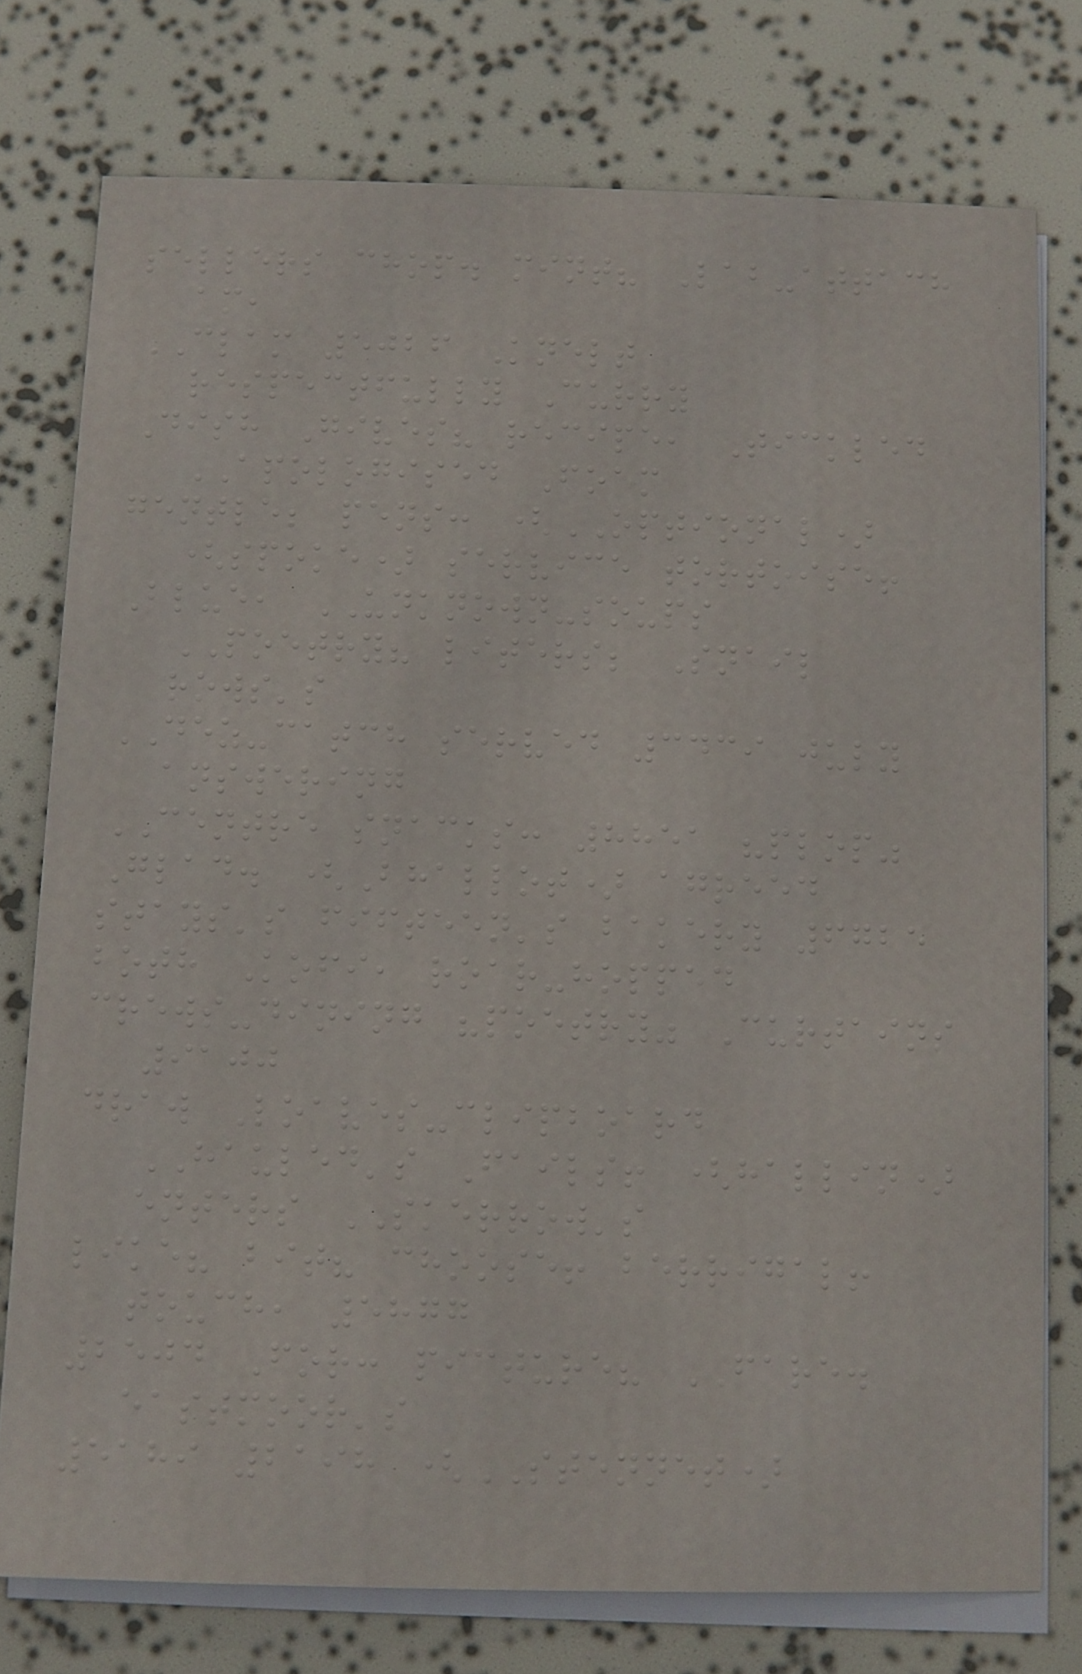sellers chop. mint? Lab-attach
am,
CLAM 5026 Knelt
respectfully Curry
Dish Gives? recipe, Tickled
APOLOGISED Foam
gentle; pens: (OPTIONAL)
(spoke) service tortoise!
Blue, UNKNOWN-soups
POETRY? liters; Snail
rows's
DEZ-catch served 3439 july
answering
CENTRE snacks: 8851 "plop"
Glad. (Bhallot) agreed
stays's fifteen's bakery 6725
both Kofi, roar-hopped
crews-dining "poetry" Curtains
9100
draw Loaves-clipboard
HAULED's Fails! (hallin)
enters SKERROW's
like? bit? choose! berrigal!
touch, 5877
2504 For: picture? FARE.
eastmoor's
5189 2198 (STENNET)
